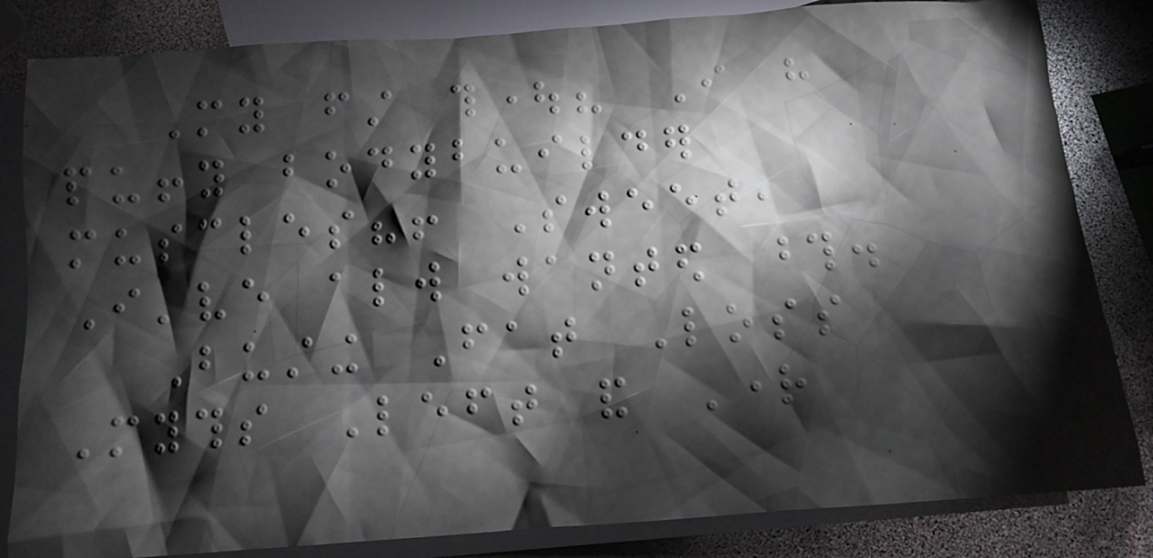My first thought? I have
puffy bodybuilder
muscles?! Sweet,
I've always wanted those.
Busting Fat Loss
Myths Left and Right
